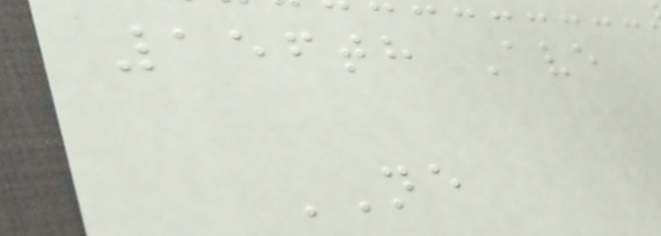156th Ave
NE
